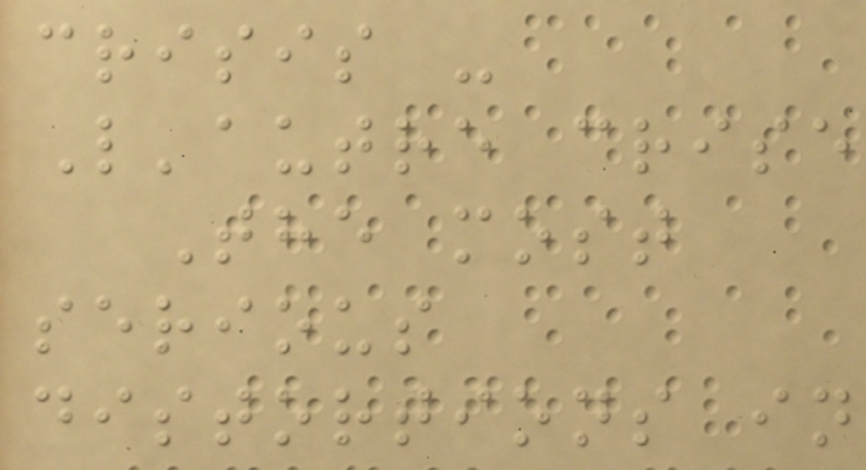crisis -
L'autre crise
The most
serious
distortions in
